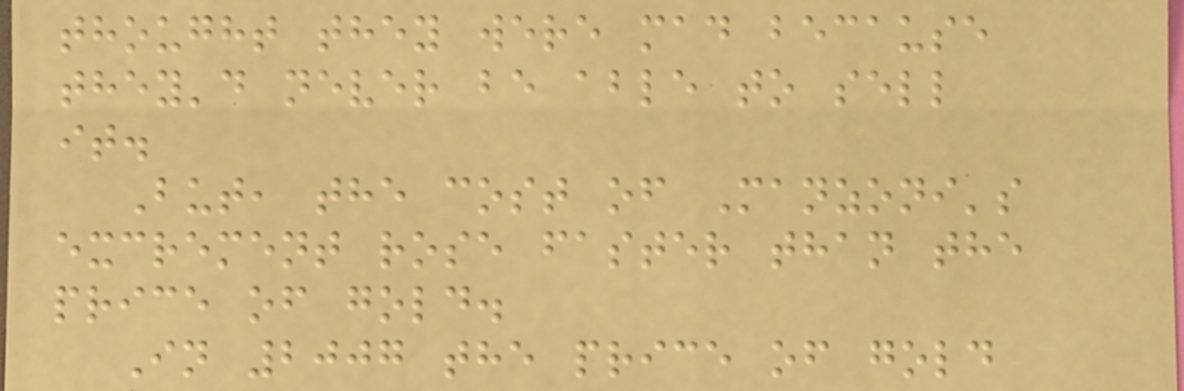thought they were mad because
they'd never be able to sell
it.
But, the cost of Manzoni's
excrement rose faster than the
price of gold.
In 2007 the price of gold
